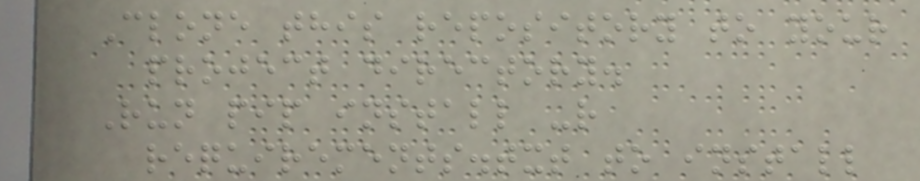Clone this repository to your
project directory.
Run pip install -r
requirements.txt to install
